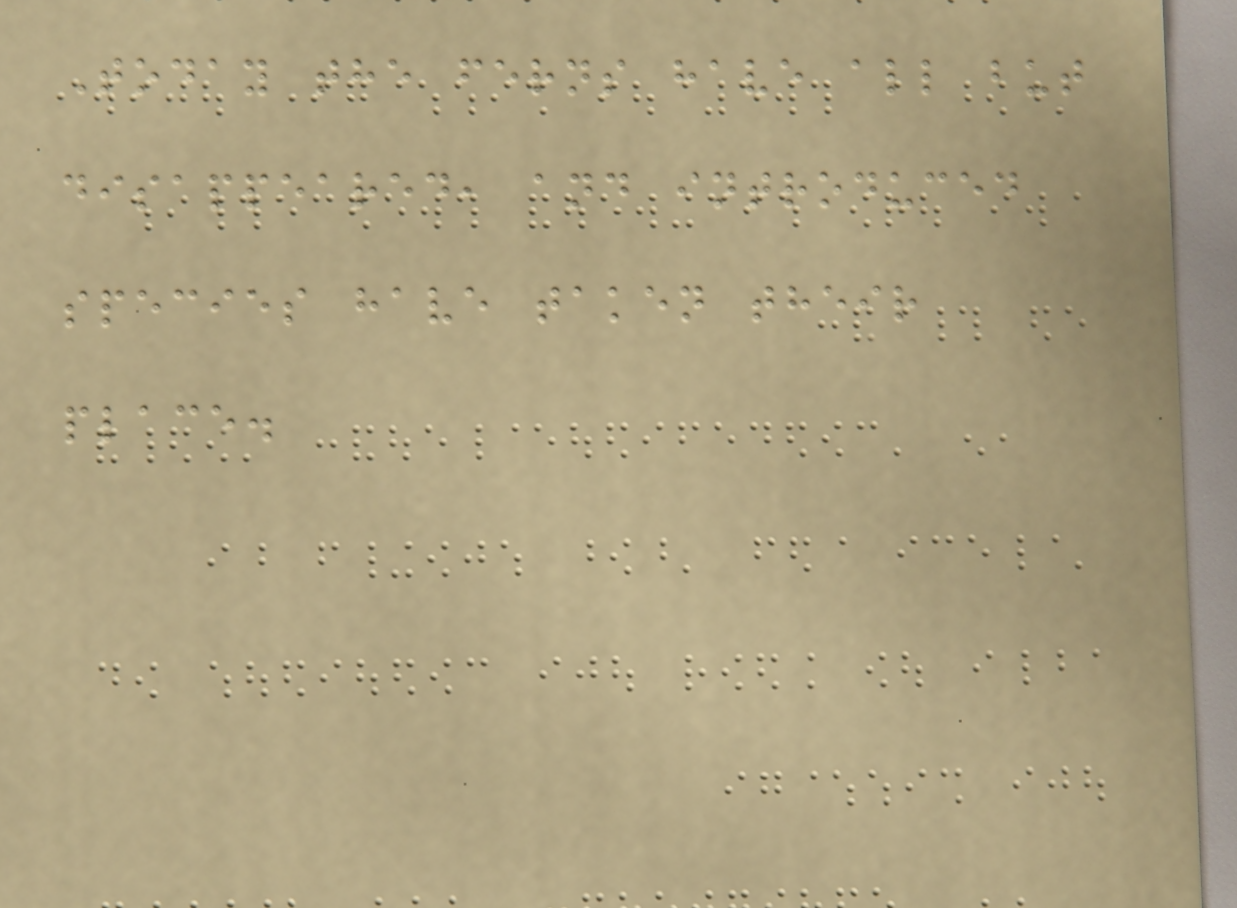Today the ferns have all but
disappeared, and introduced
species have taken their
place.
